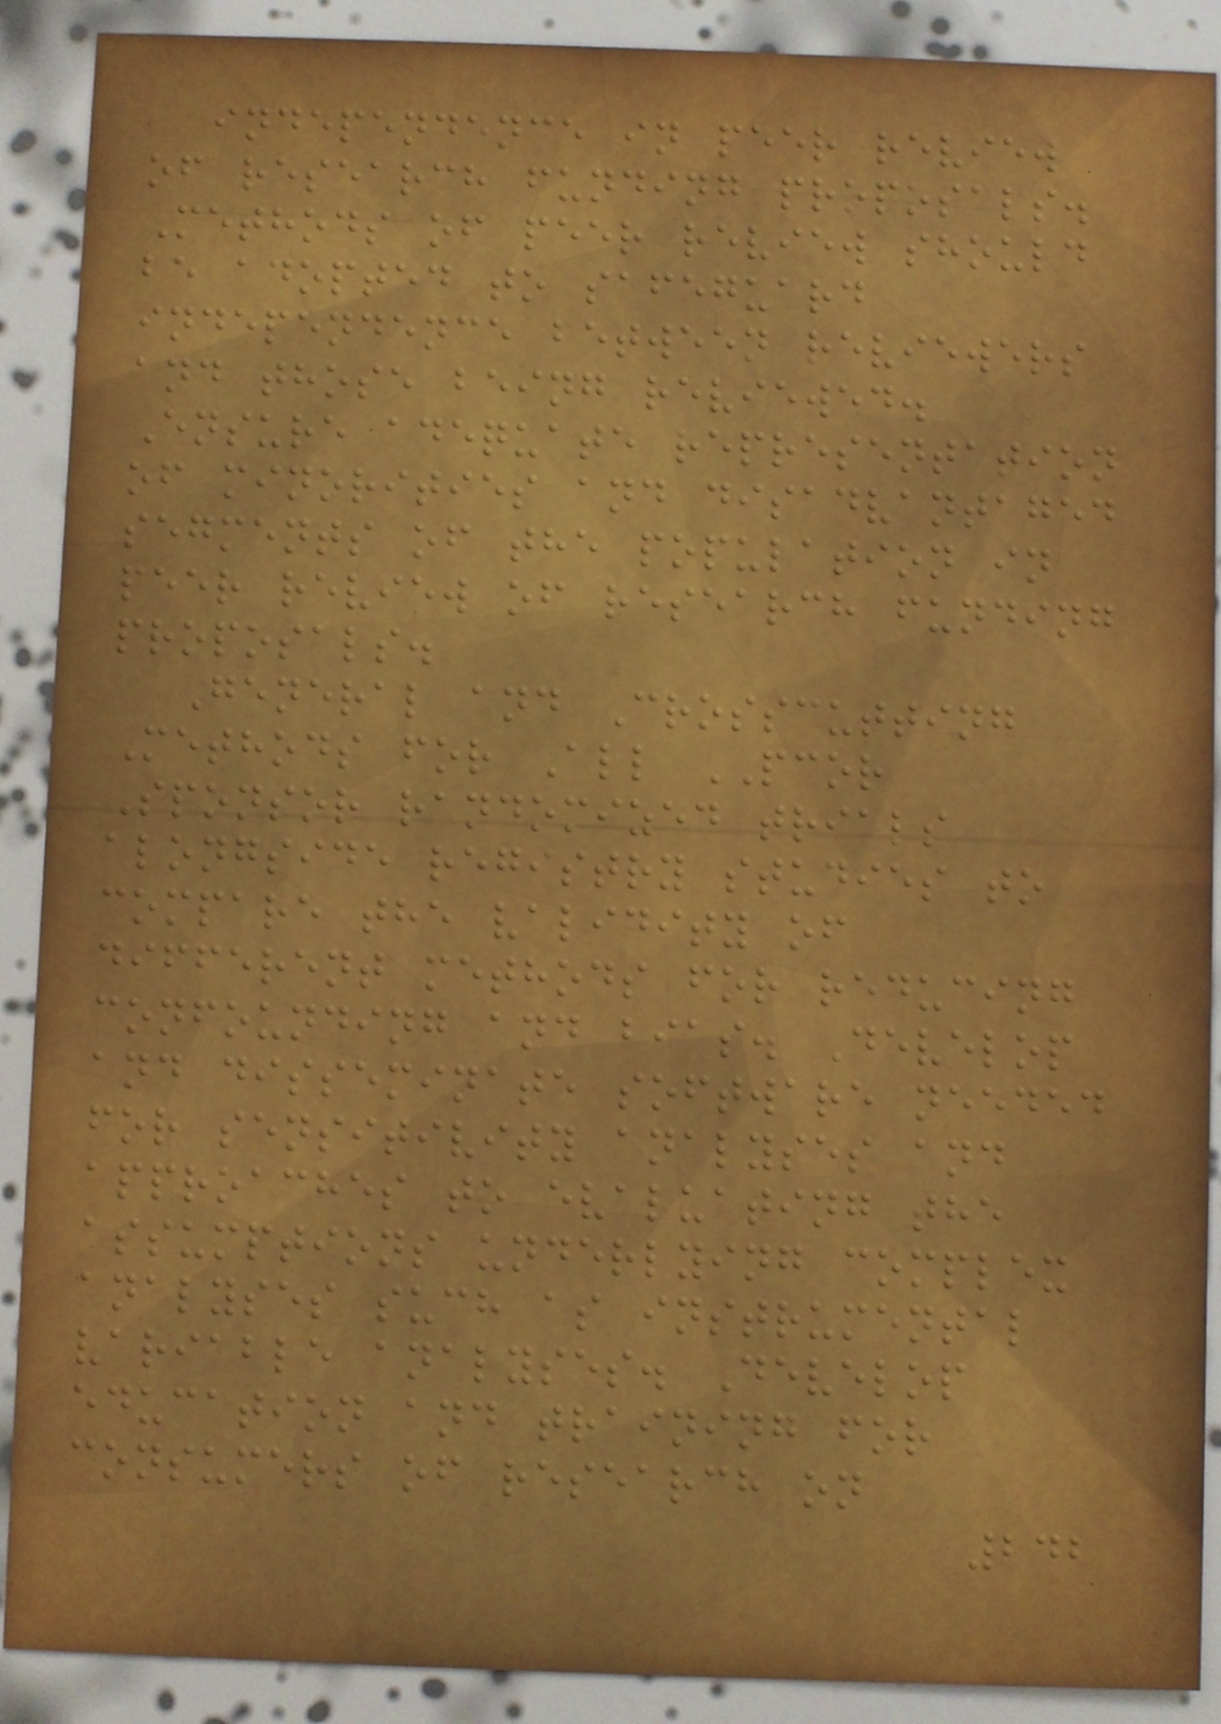independence in peer review
of research funding proposals.
Methods of peer review should
be adopted to safeguard
independence between reviewers
and those being reviewed.
Ensure adequate representation
of minorities and disadvantaged
segments of the population in
peer review of research funding
proposals.
General and Crosscutting
Methods for All PCOR
Sponsor randomized trials
alongside registry studies to
compare the validity of
different methods for reducing
confounding and bias. Develop
and disseminate software needed
for sensitivity analyses and
approaches to evaluating the
assumptions underlying complex
analyses such as instrumental
variable analyses. Develop
education and training for
consumers of research on
242
